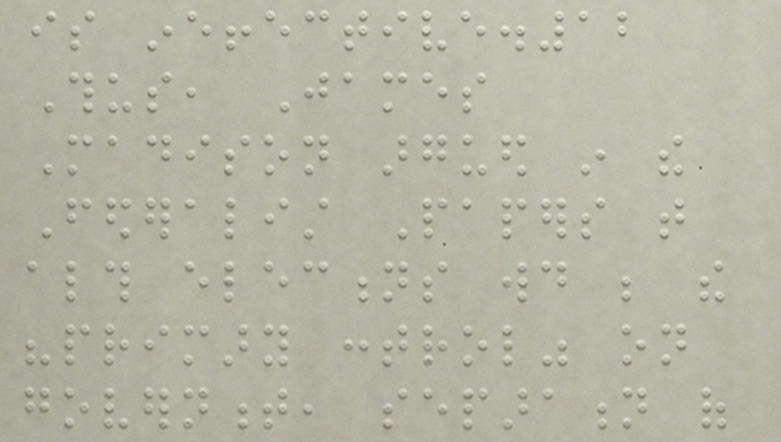is ineffective.12
Thus, James
Madison argued in the
Federalist Papers that
although elections would be the
"primary control" on
government, separation of
